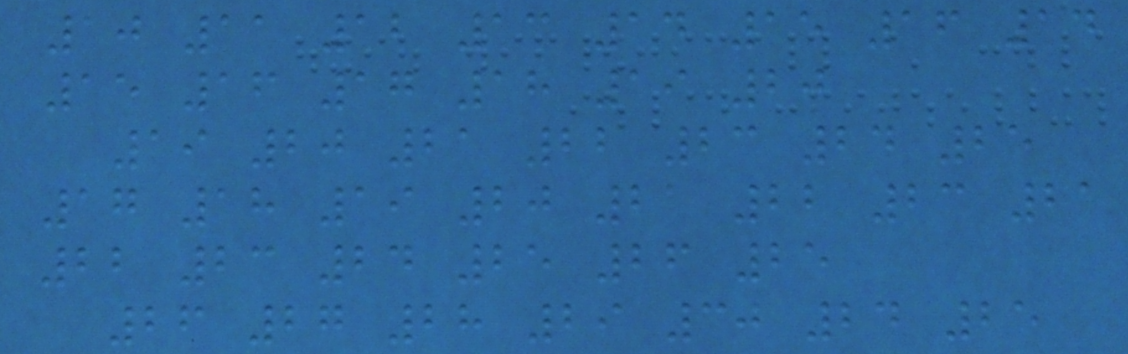10 11 12 13 14 15 16 14
15 16 17 18 19 20
19 20 21 22 23 24 25
17 18 19 20 21 22 23 21
22 23 24 25 26 25
26 27 28 29 30 24 25
